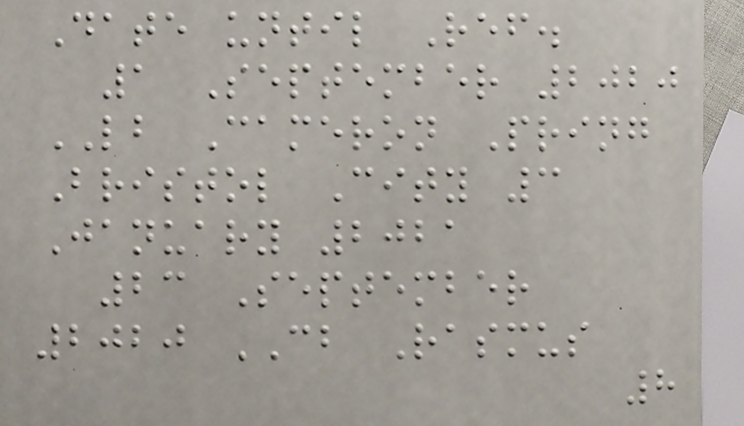Date until Ref.
1 September 2020
LB Cameron Pring
Bristol City 3
January 2021
23 September
2020 CB Rasmus
8
